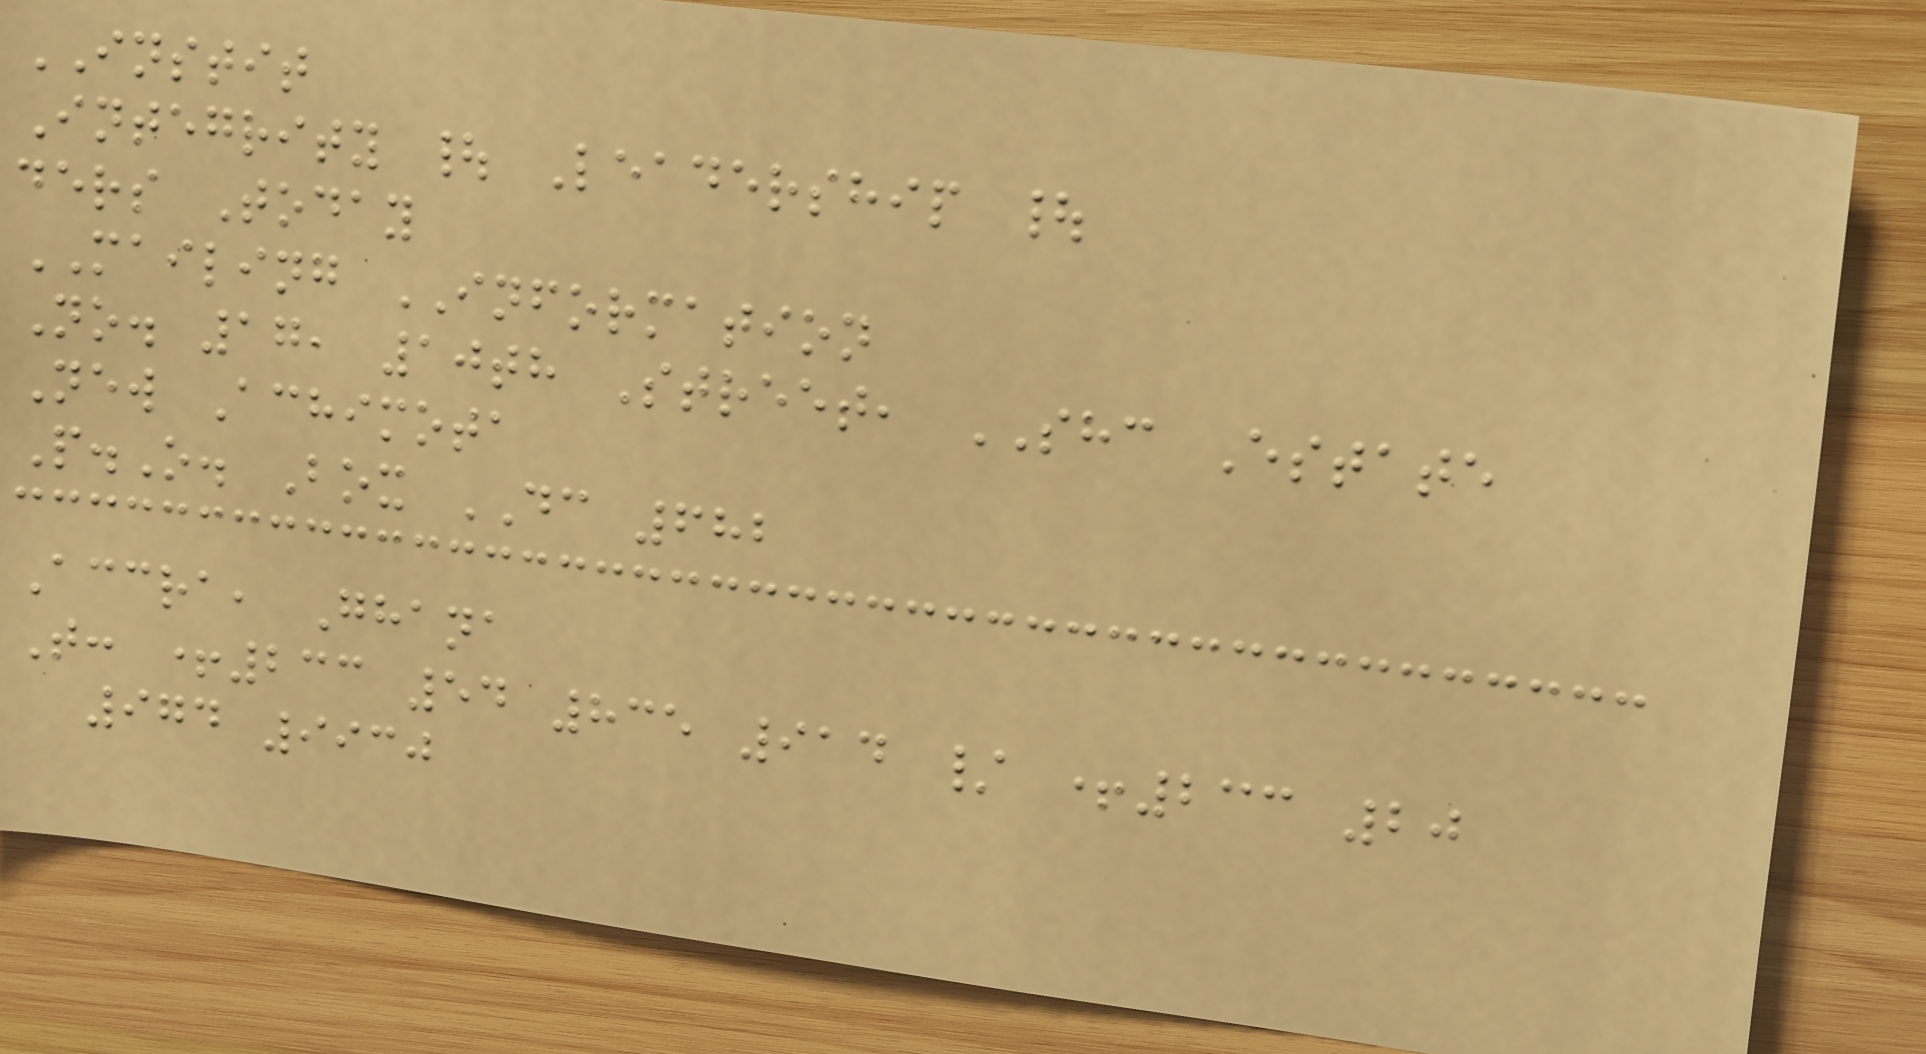INSTIT
Integrity | Leadership |
ders Today
MAILING INFORMATION
No. 17, 10th Street, SHC Estate
New Achimota
P.O. Box DC 682
Accra, Ghana
T: +233 54 835 914 / +233 20
974 9930
